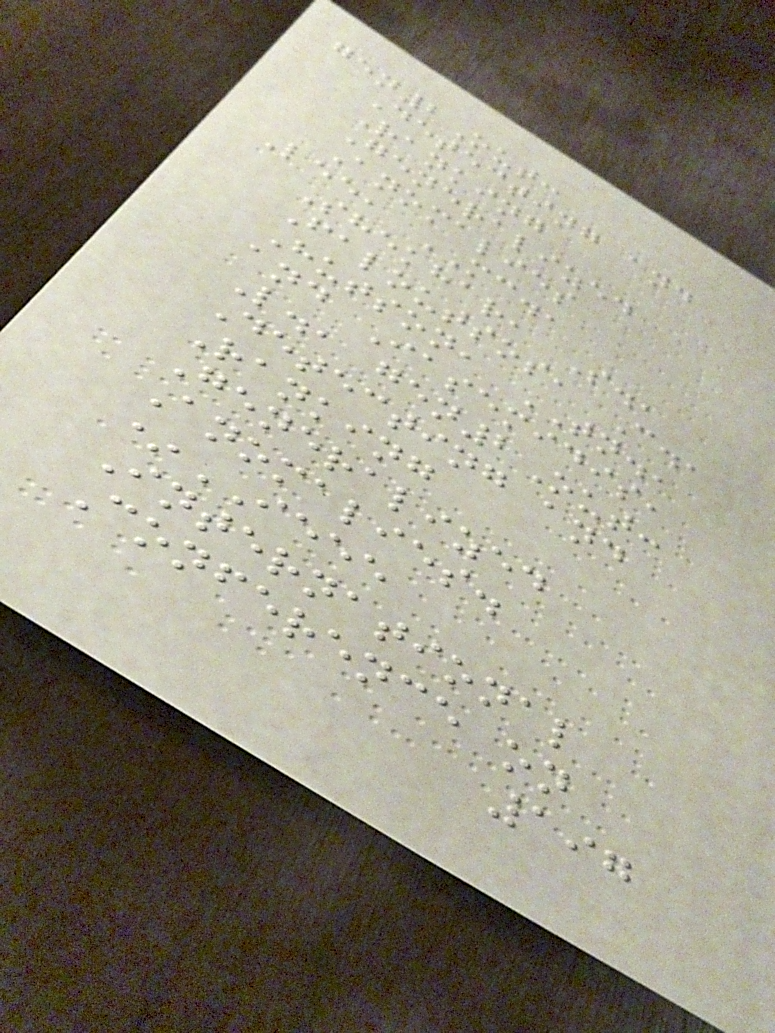gen2Out:
Detecting and
Ranking
Generalized
Anomalies
Lee, MC.,
Shekhar, S.,
Faloutsos, C.,
Hutson, TN.,
and Iasemidis,
L., gen2Out:
Detecting and
Ranking
Generalized
Anomalies.
*IEEE
International
Conference on
197
